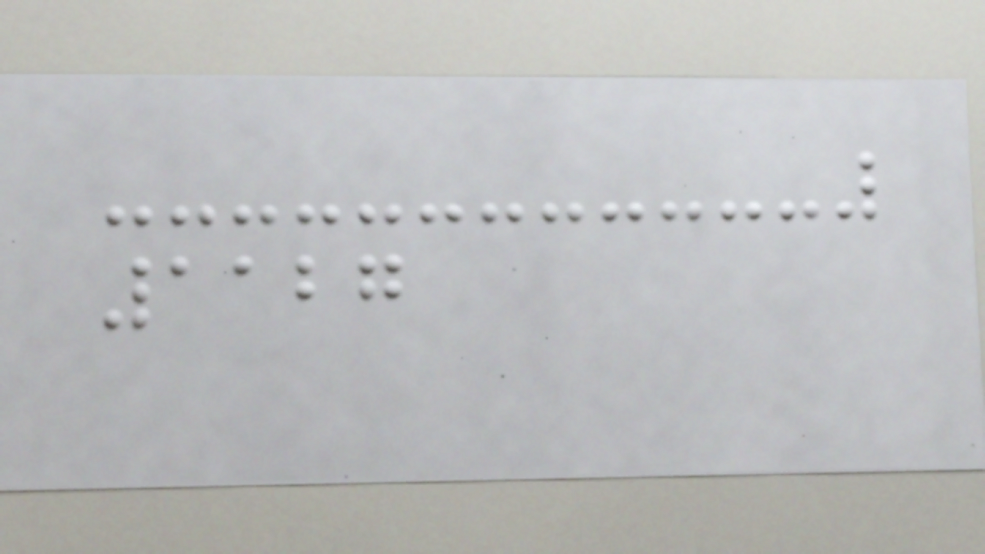1127
